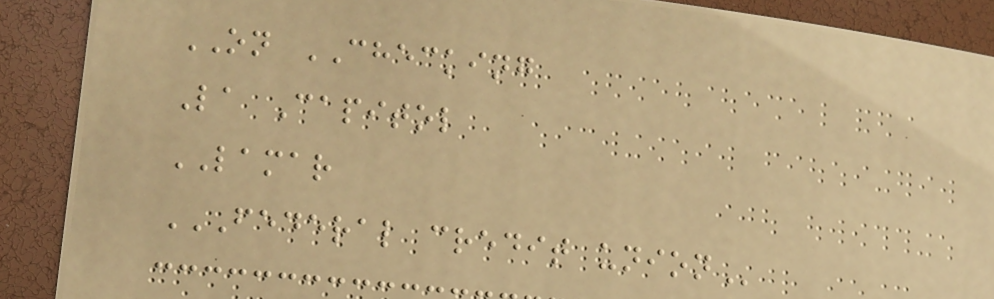ON CHECKING
La Capitol
LAMAR
FEDERAL CREDIT UNION
